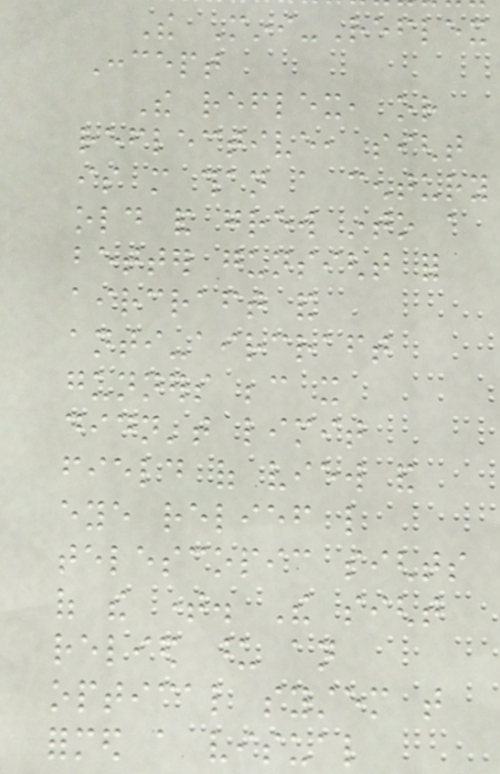The Mini-Reflex
Concept
The reflex, or
reflective, sight
is more than a century
old and grew into a
better gunsight for
aircraft and
anti-aircraft
gunners because it
didn't limit
field of view and
eye relief like
telescopic sights
of the time. The sight
relied upon an
optical system that
formed a visual
